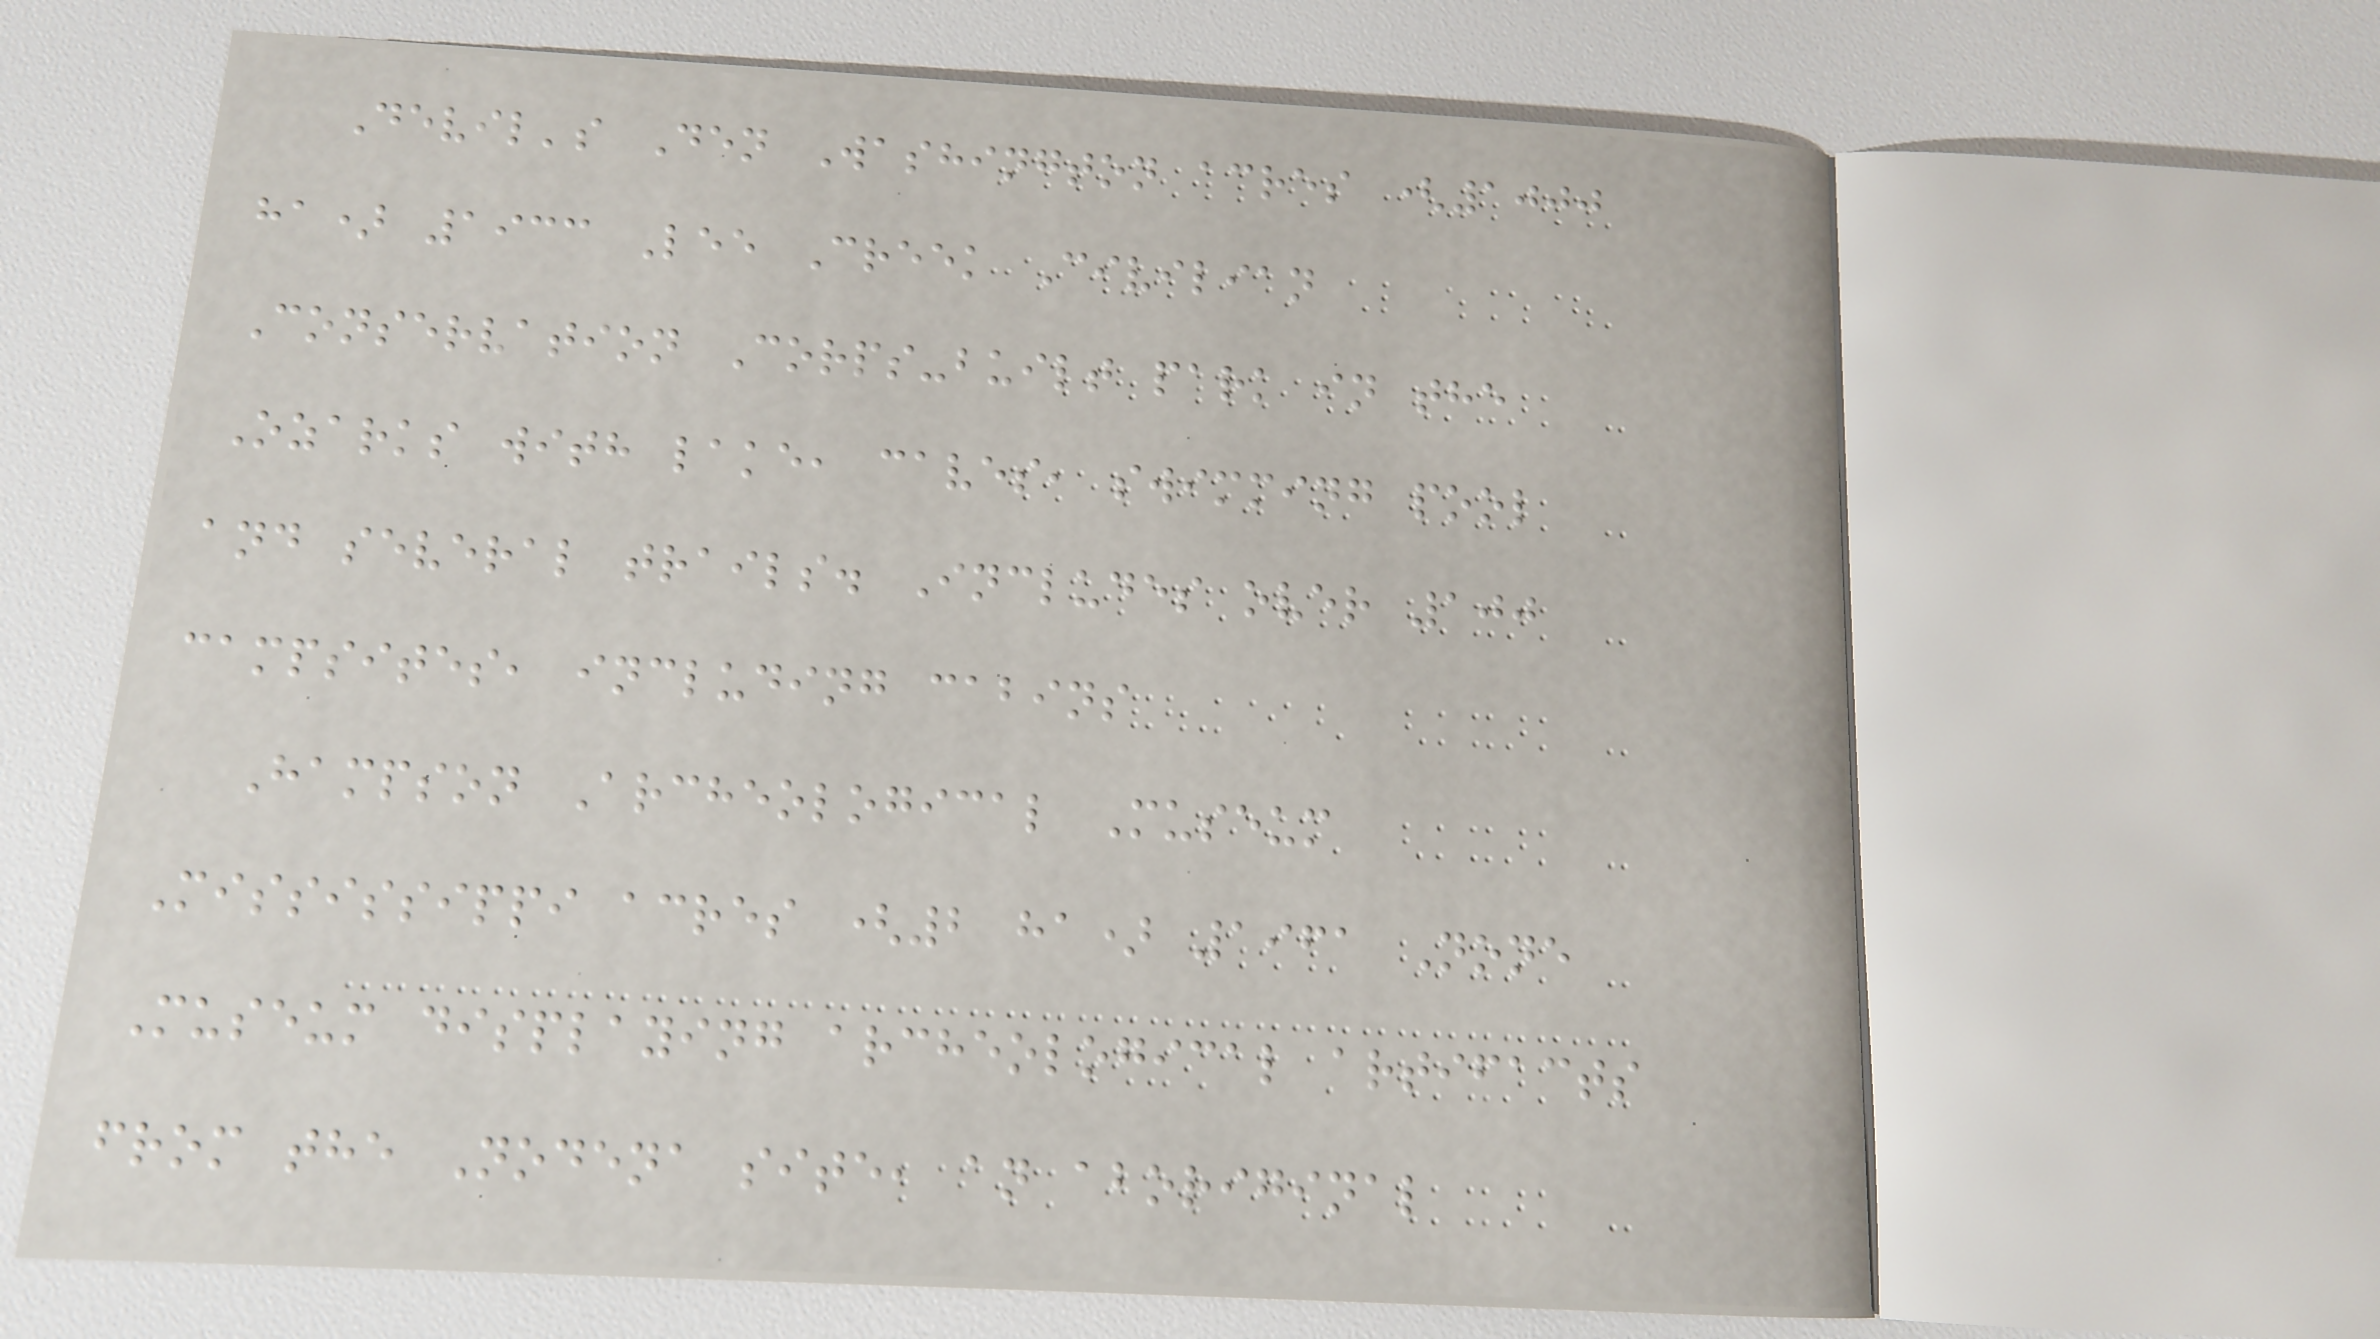Devil's Den Washington acres (1000
ha) 1933 Lee Creek Civilian
Conservation Corps-built park in the
Ozarks with lake, caves, swimming pool
and several trails. Includes over 100
campsites, including cabins
Hampson Archeological Museum
Mississippi acres (2 ha) 1961 None
Museum displaying archeological artifacts
from the Nodena site, an aboriginal
